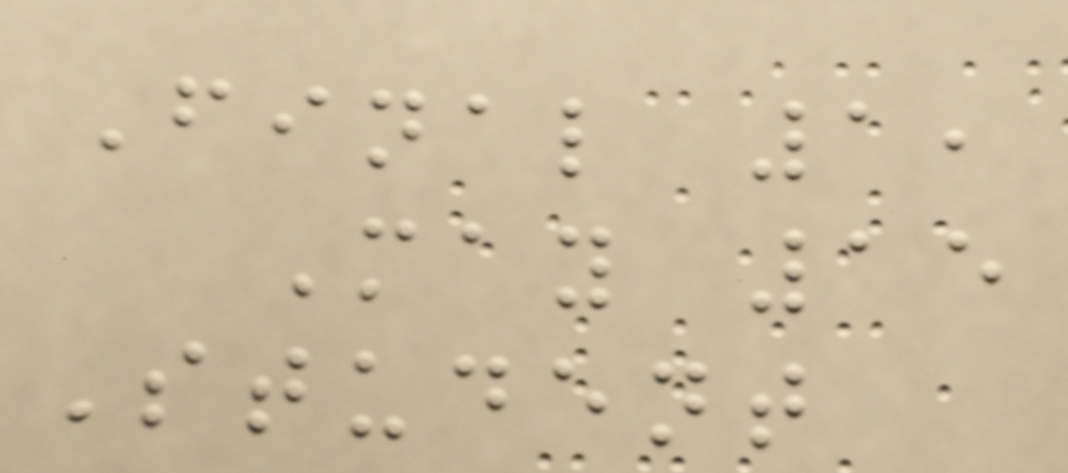Final 1,
May 15
Student
